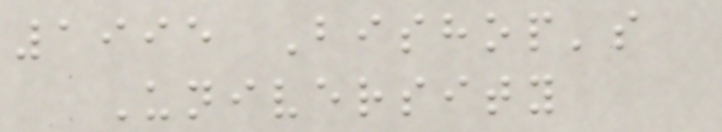1995 Bishop's
University
